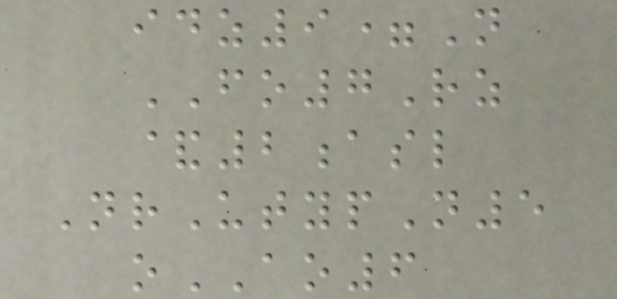idz9=N
FO7Rz
&2asl
NrUtypN5
oAO6
